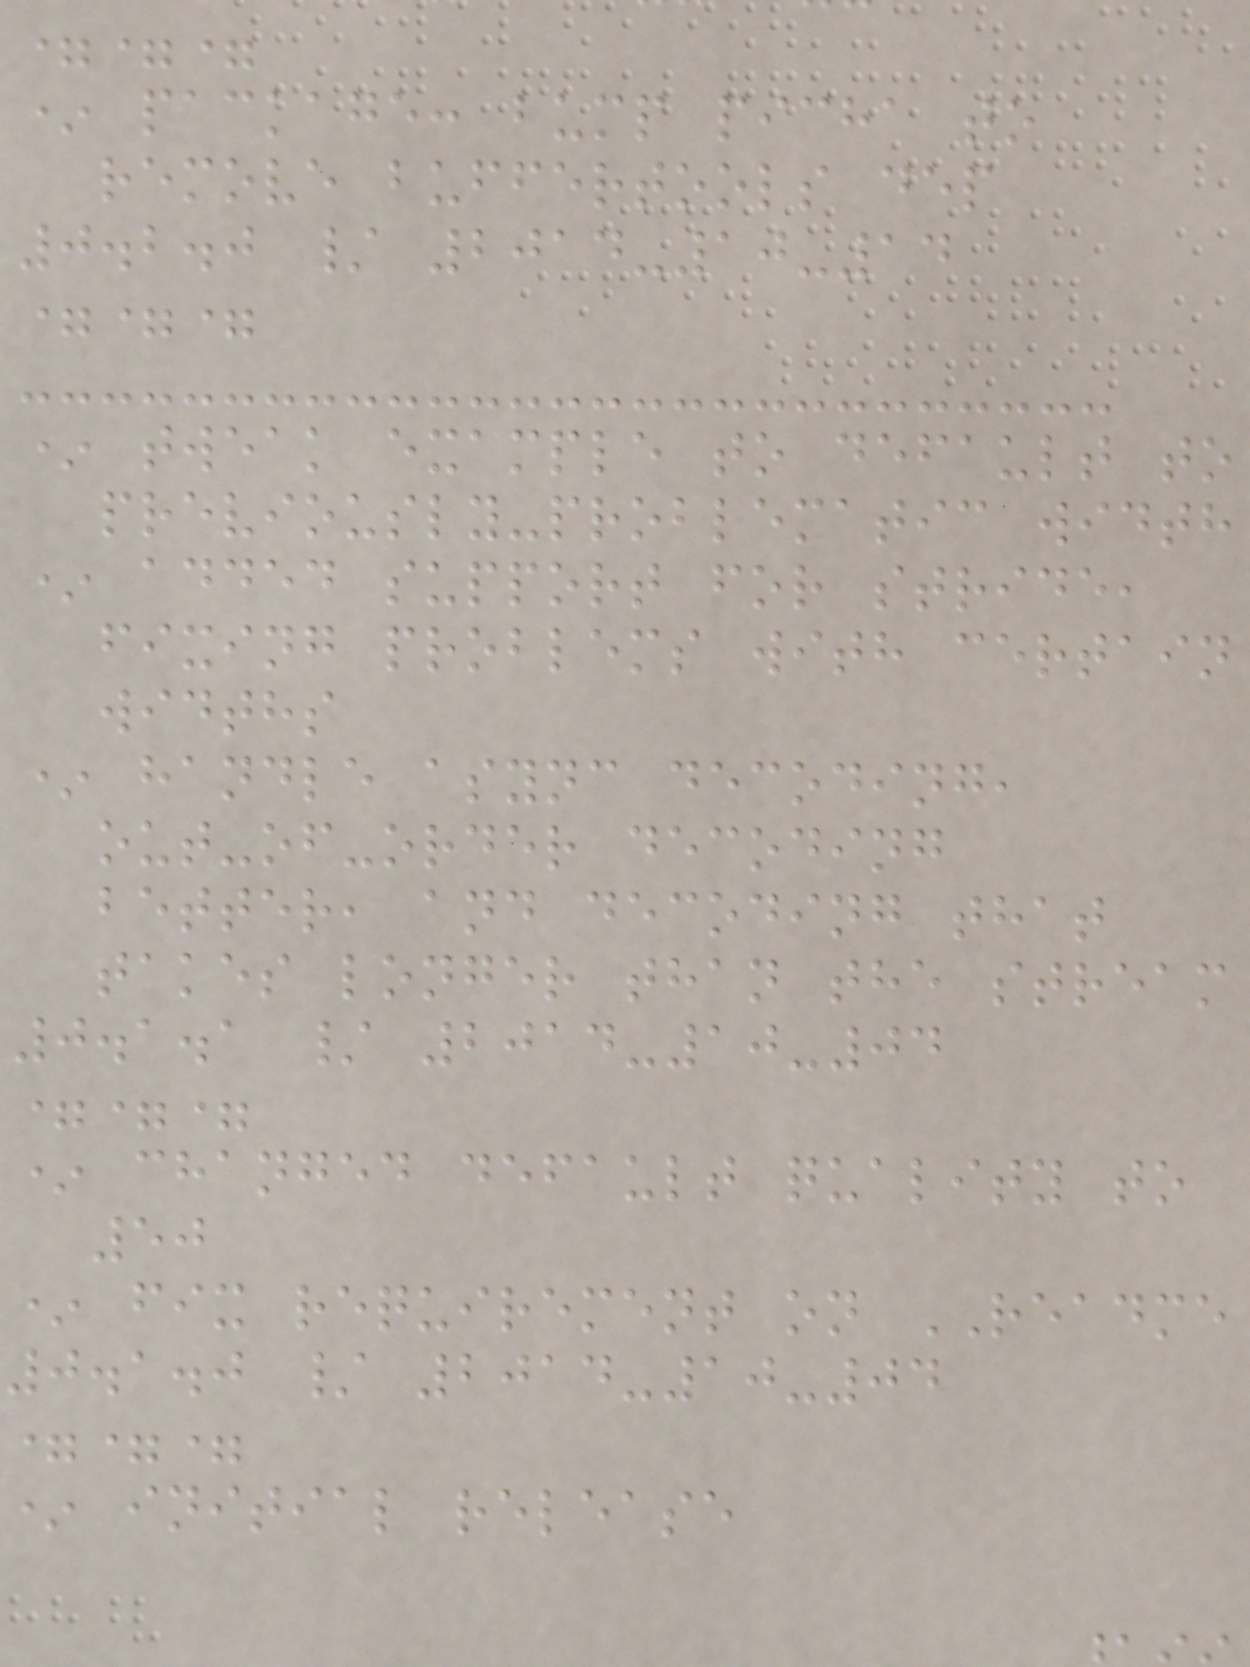===
* package: bump picha to
remove buffertools dep
0.2.0 / 2014-10-14
===
* tweak example to default to
previously-problematic width
* added support for stride,
fixing problems with certain
widths
* handle async decoding,
out-of-order decoding
better, and decoding that
takes longer than the stream
0.1.1 / 2014-10-04
===
* changed default quality to
50
* fix requirement on README
0.1.0 / 2014-10-04
===
* initial release
